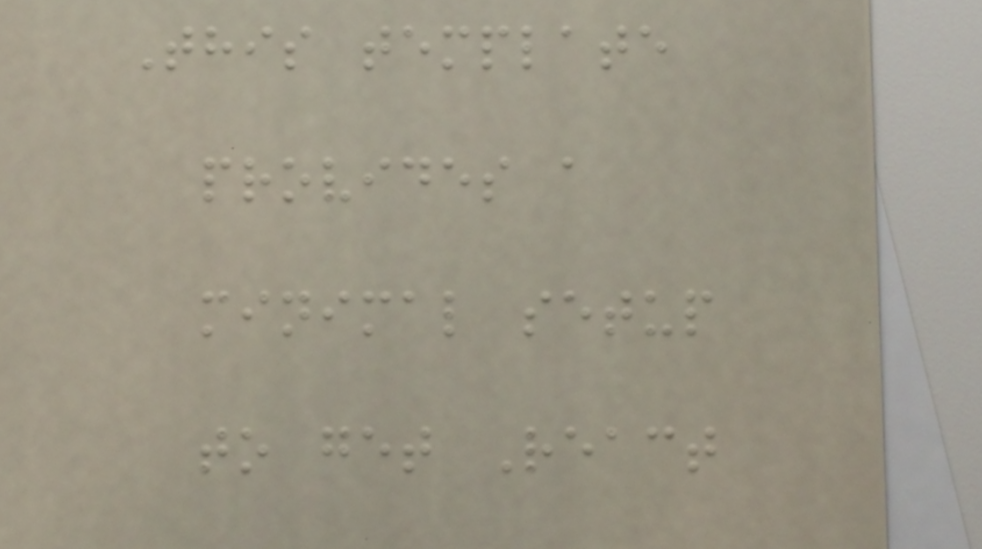This template
provides a
minimal setup
to get React
